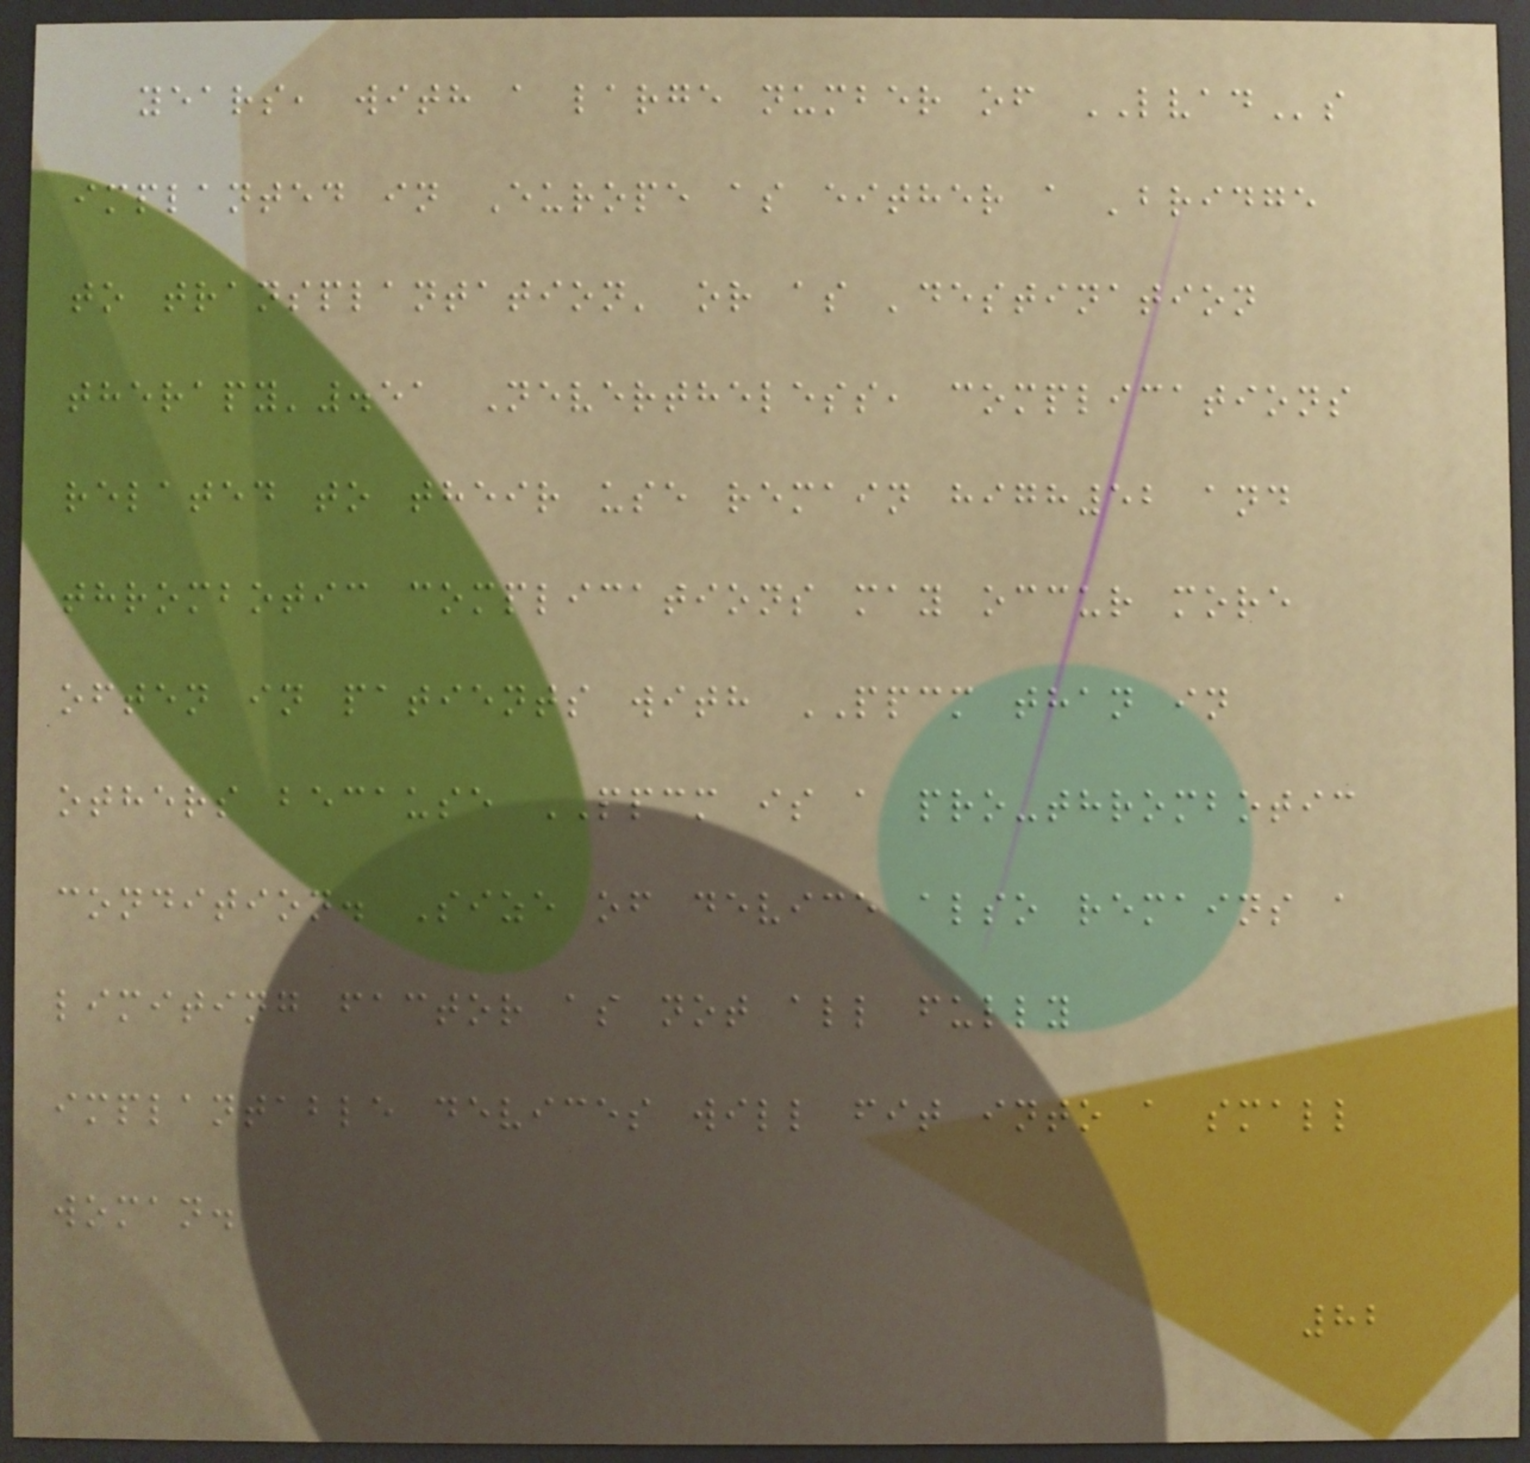years, with a large number of LVADs
implanted in Europe as either a 'bridge
to transplantation' or as 'destination
therapy'.51 Nevertheless, complications
related to their use remain high52 and
thrombotic complications may occur more
often in patients with PPCM than in
others because PPCM is a pro-thrombotic
condition. Size of device also remains a
limiting factor as not all fully
implantable devices will fit into a small
woman.
82
